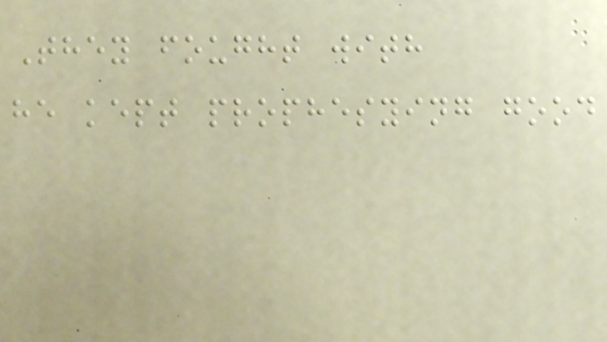They fought with
he kept prophesying good
